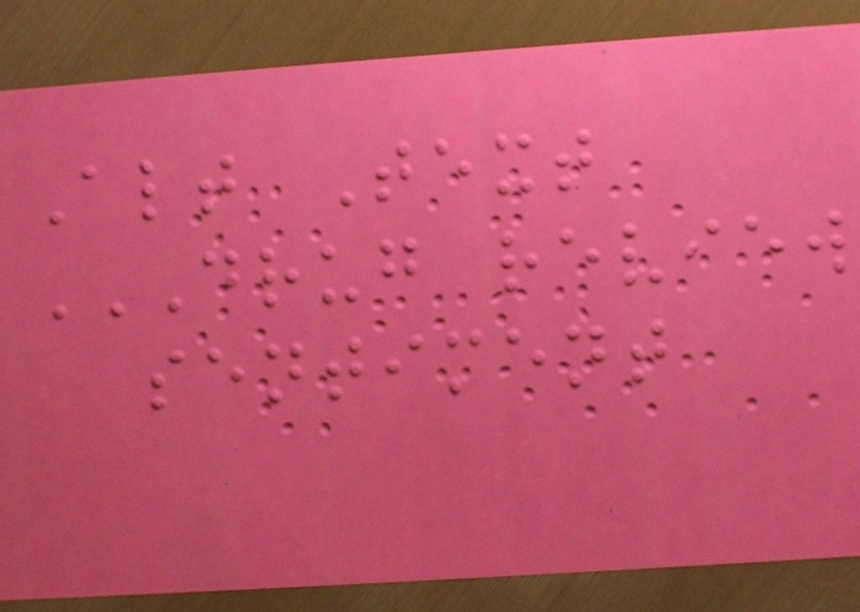Alt Text
DRUG REVIEW
SENTIMENT
